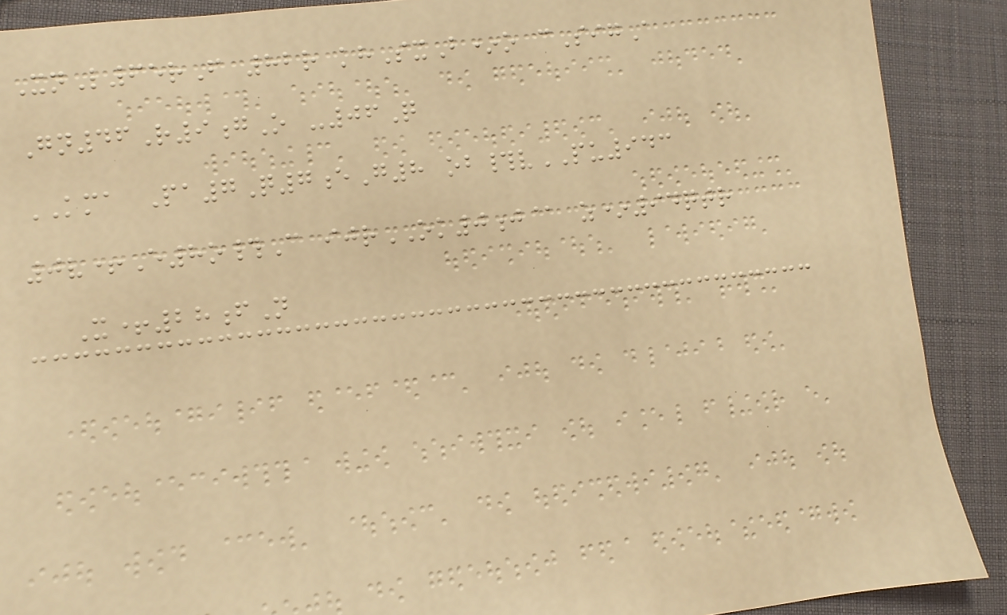XnL65rF 82r khSxB*o cSigA
Gn46R9gO -06Q
KMA Pa7Q7eG8 ob#vPU943
0v+E8o#C ijrOK0j@ z*94qtr
X+28fN
